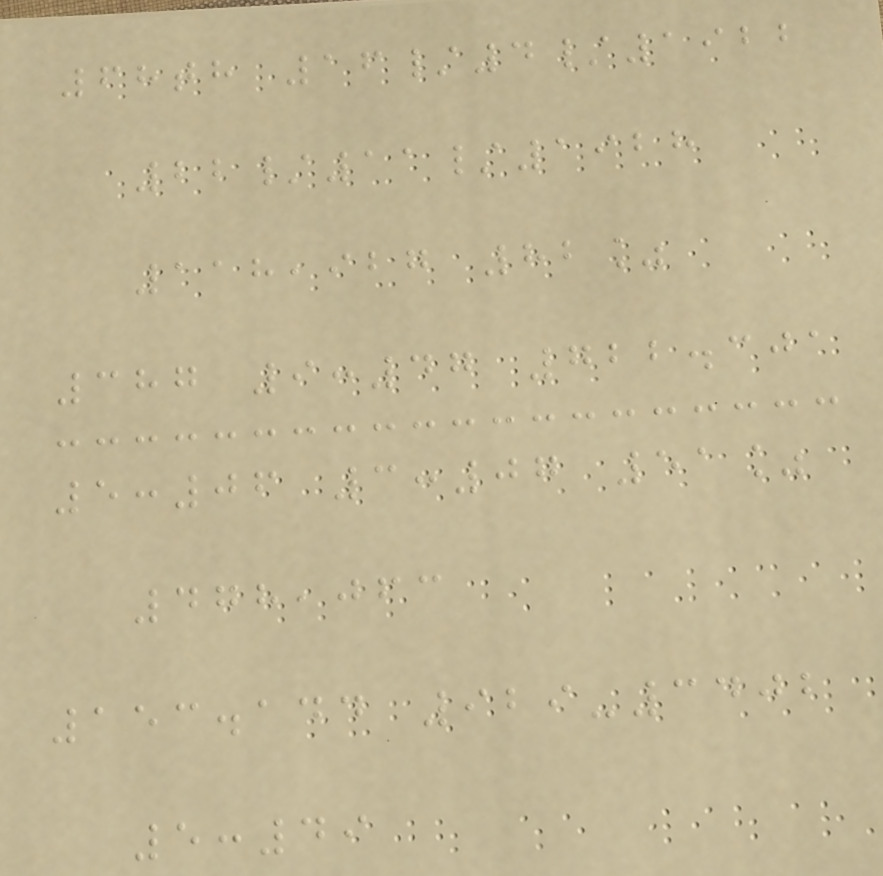68th 16/4/1922
22/11/1928
118,927 82%
387 9:47 722.301
5:06 3:07 51%
478,063
153.144 929-3402
5:49
